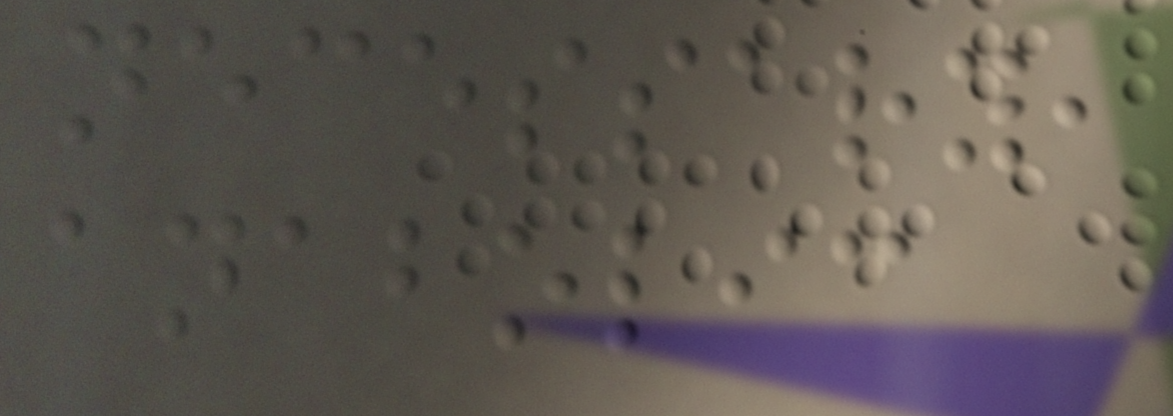necessary,
anabolic
